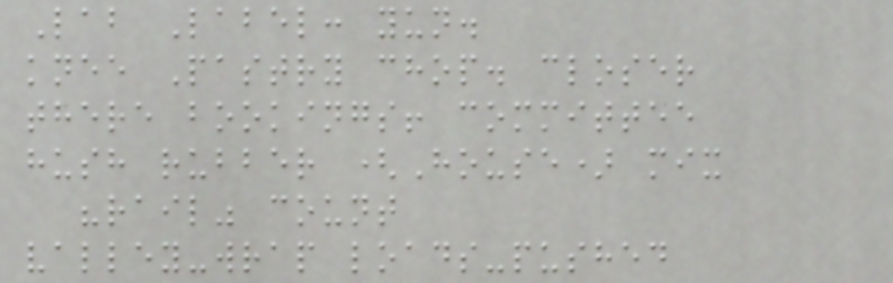Lab Label: yun.
knee Pastry chop. closer
there bookings! committee
hush rubber (House) mix
"rail" count
valley-wrap loads-pushed
